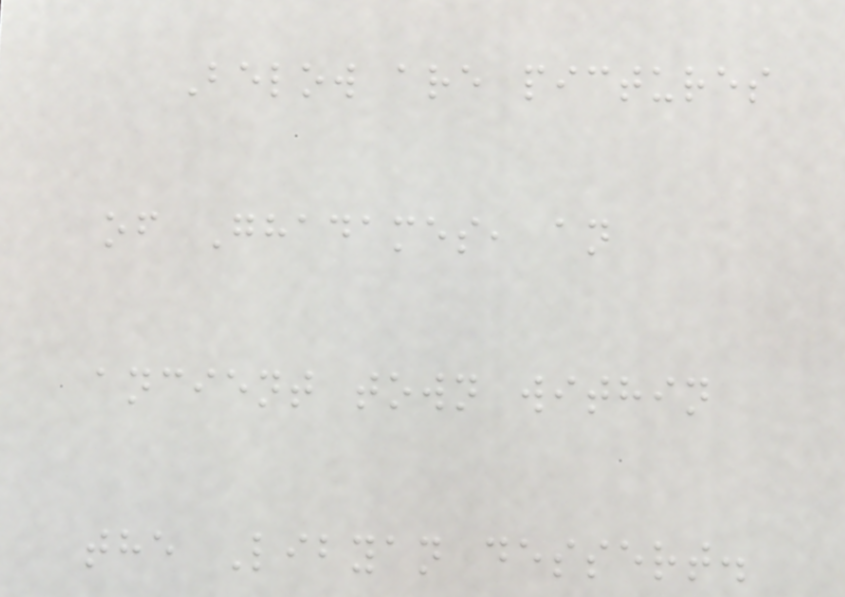Below are pictures
of Ghadames, an
ancient town within
the Libyan dessert.
